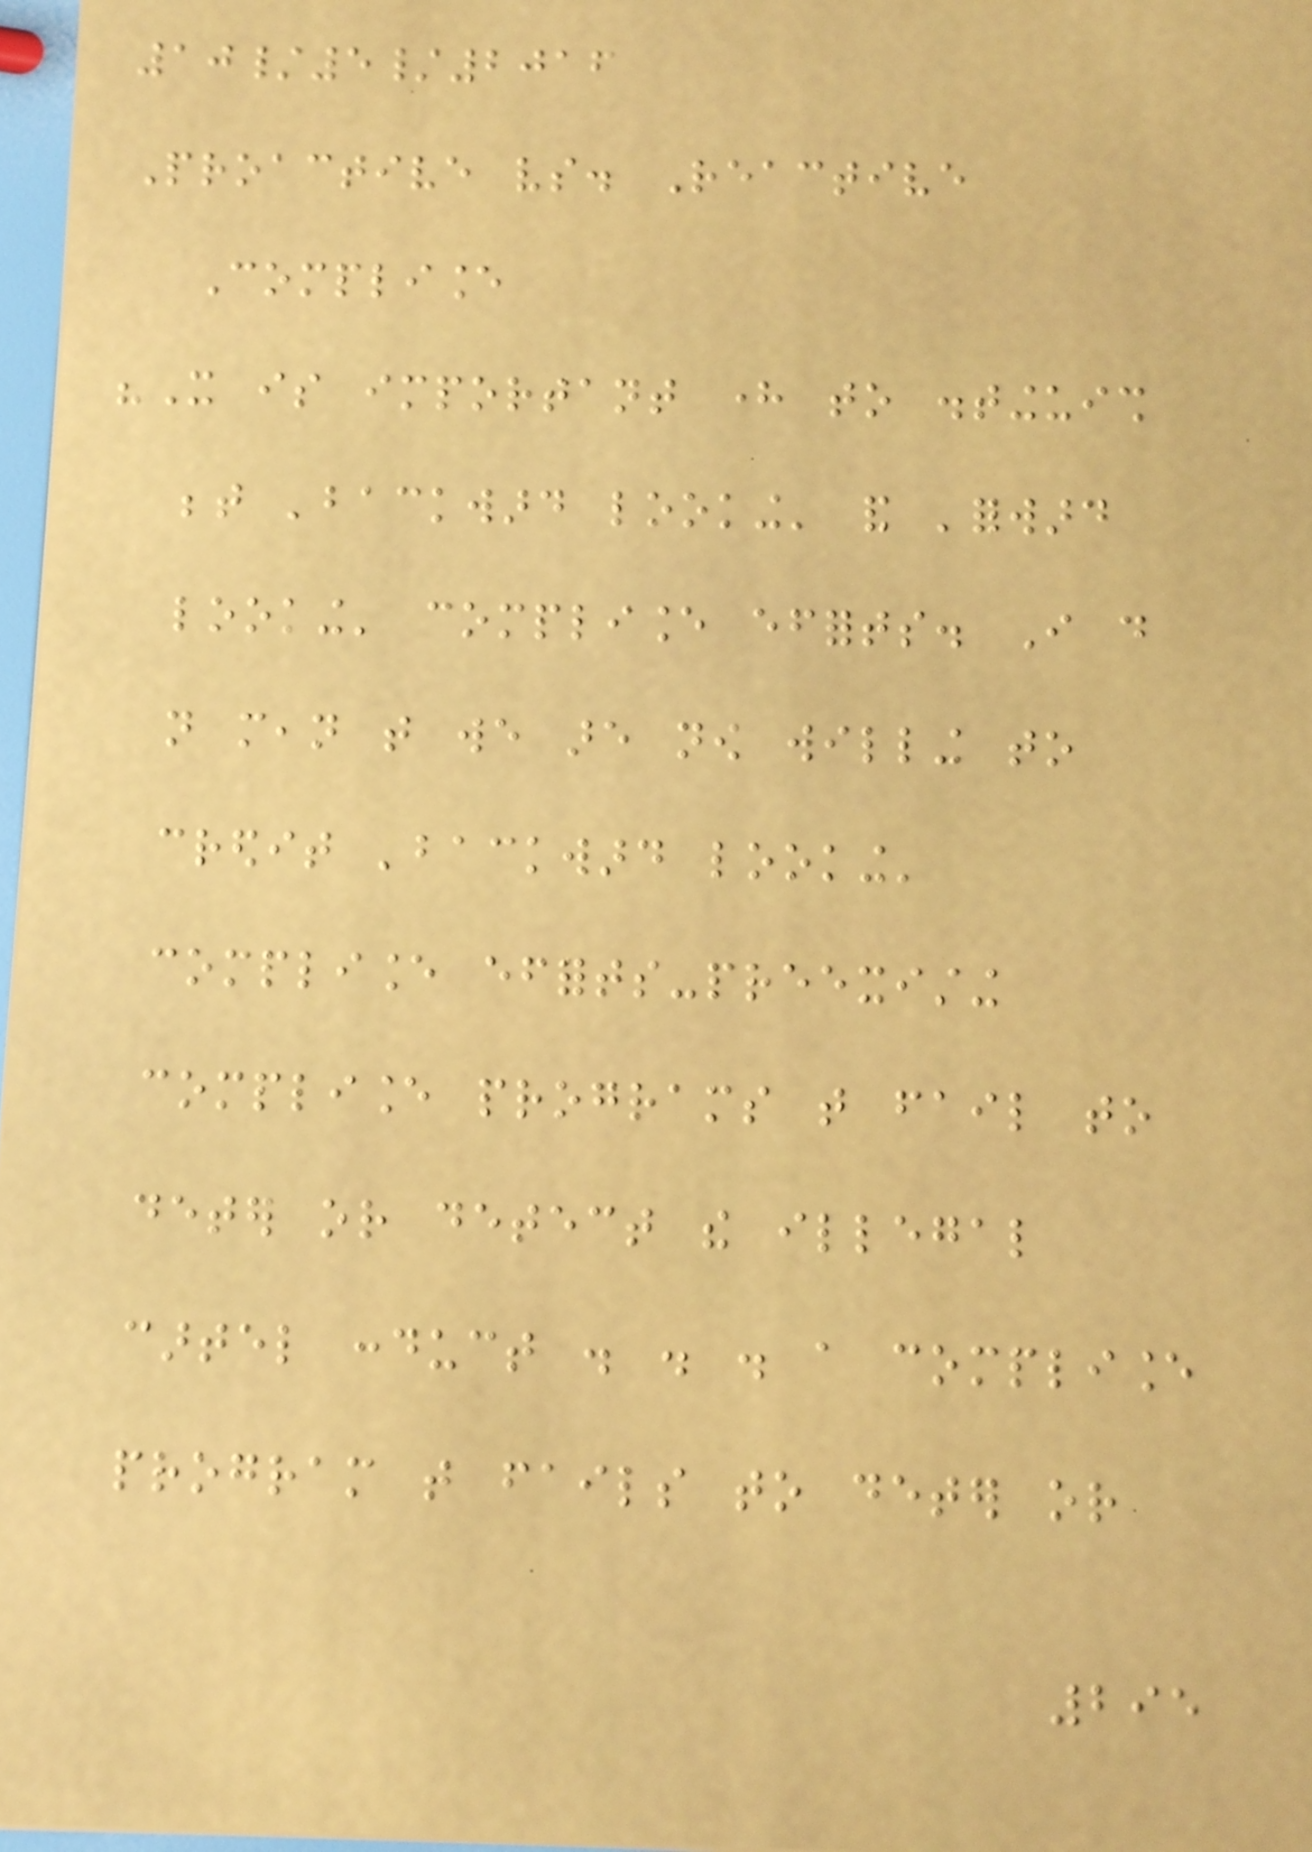10/5/2016
Proactive vs. Reactive
Compliance
"It is important here to distinguish
between 'backward looking' and 'forward
looking' compliance efforts. I do
not mean that we are now willing to
credit 'backward looking'
compliance efforts-preexisting
compliance programs that fail to
deter or detect the illegal
cartel conduct . . . a compliance
program that fails to deter or
295
